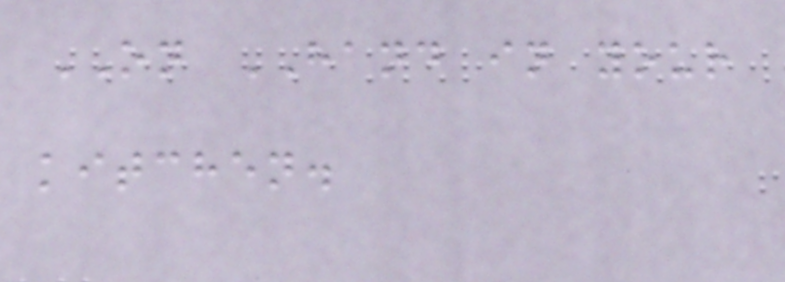ON HAND in your
kitchen.
